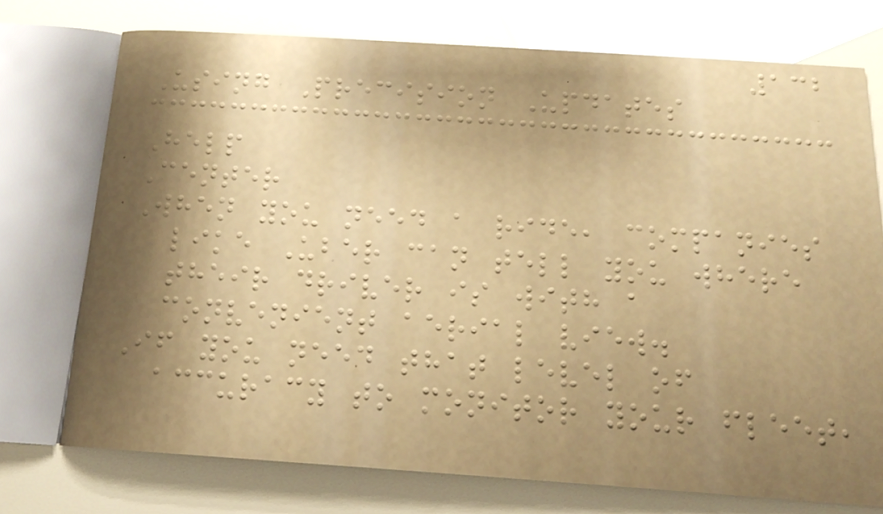132
Using Precision Updates
Help
Center
When you need a ride, companies
like Uber can tell you where
their driver is with a
convenient aerial view.
If you need that level of
accuracy to monitor your fleet,
